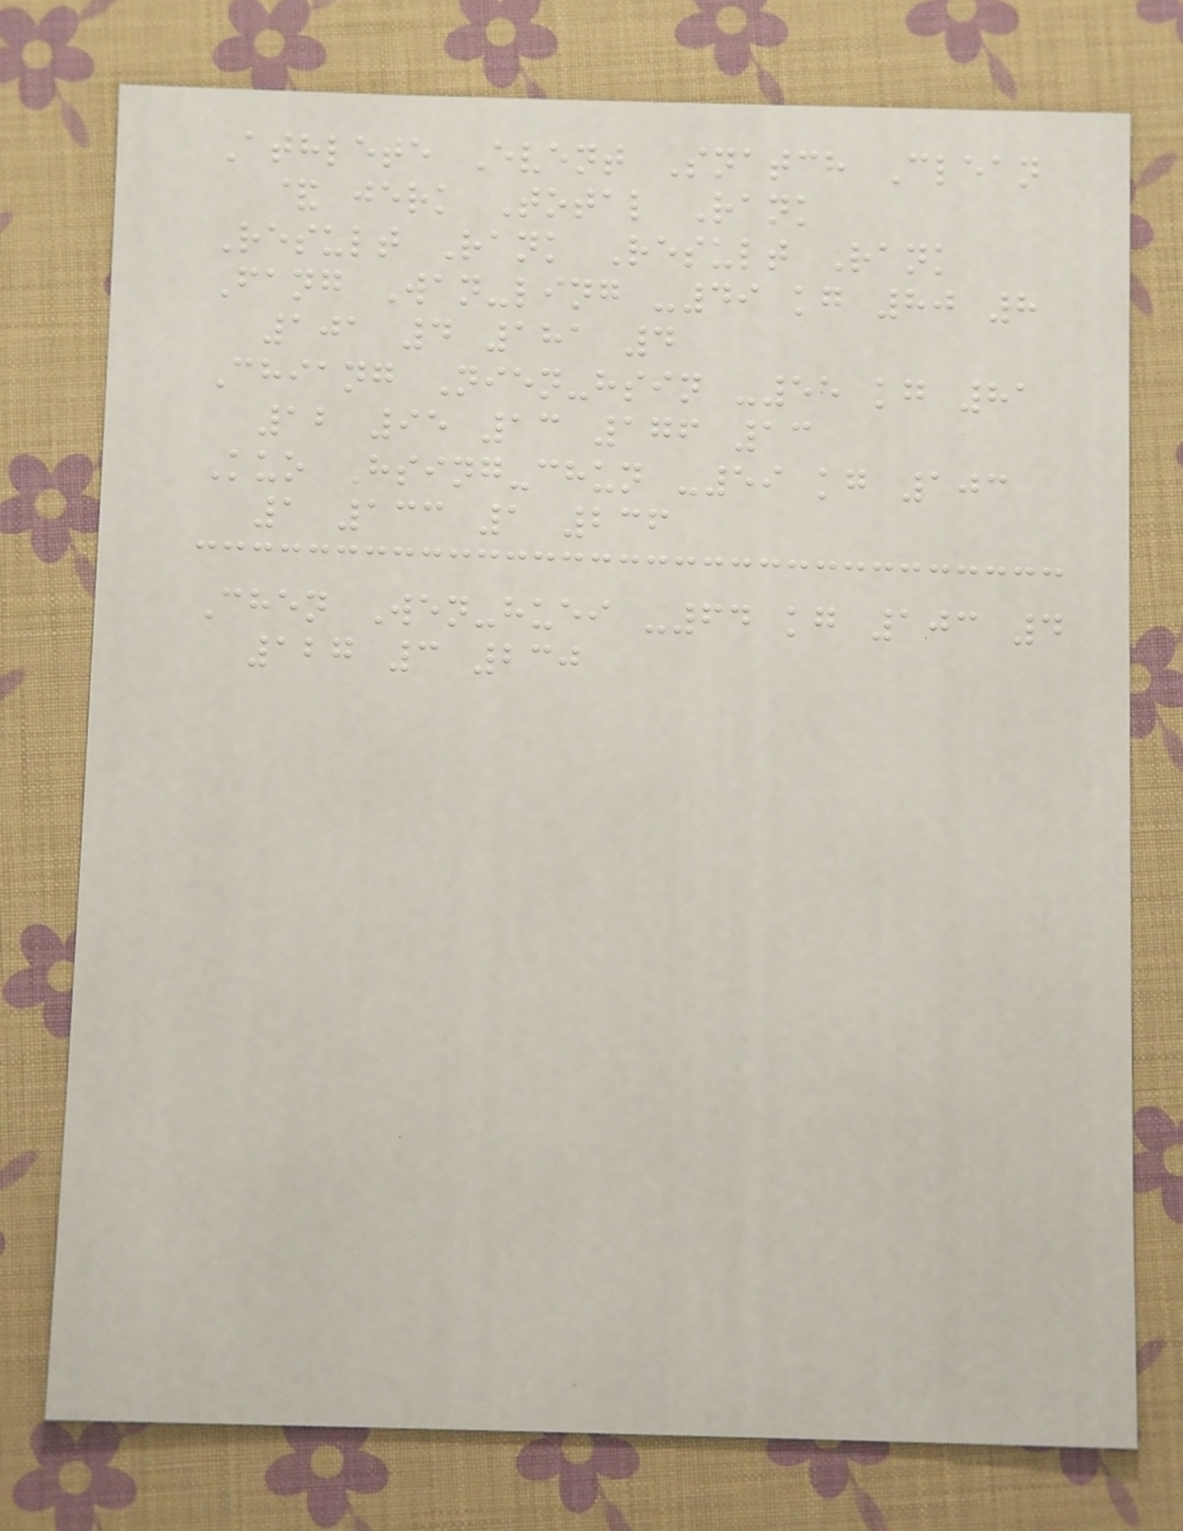Athlete Event Snatch Clean
& jerk Total Rank
Result Rank Result Rank
Fang Wan-ling -49 kg 80 8
101 4 181 4
Chiang Nien-hsin -55 kg 81
12 95 13 176 13
Kuo Hsing-chun -59 kg 103
1 133 1 236
Chen Wen-huei -64 kg 103 4
127 3 230
